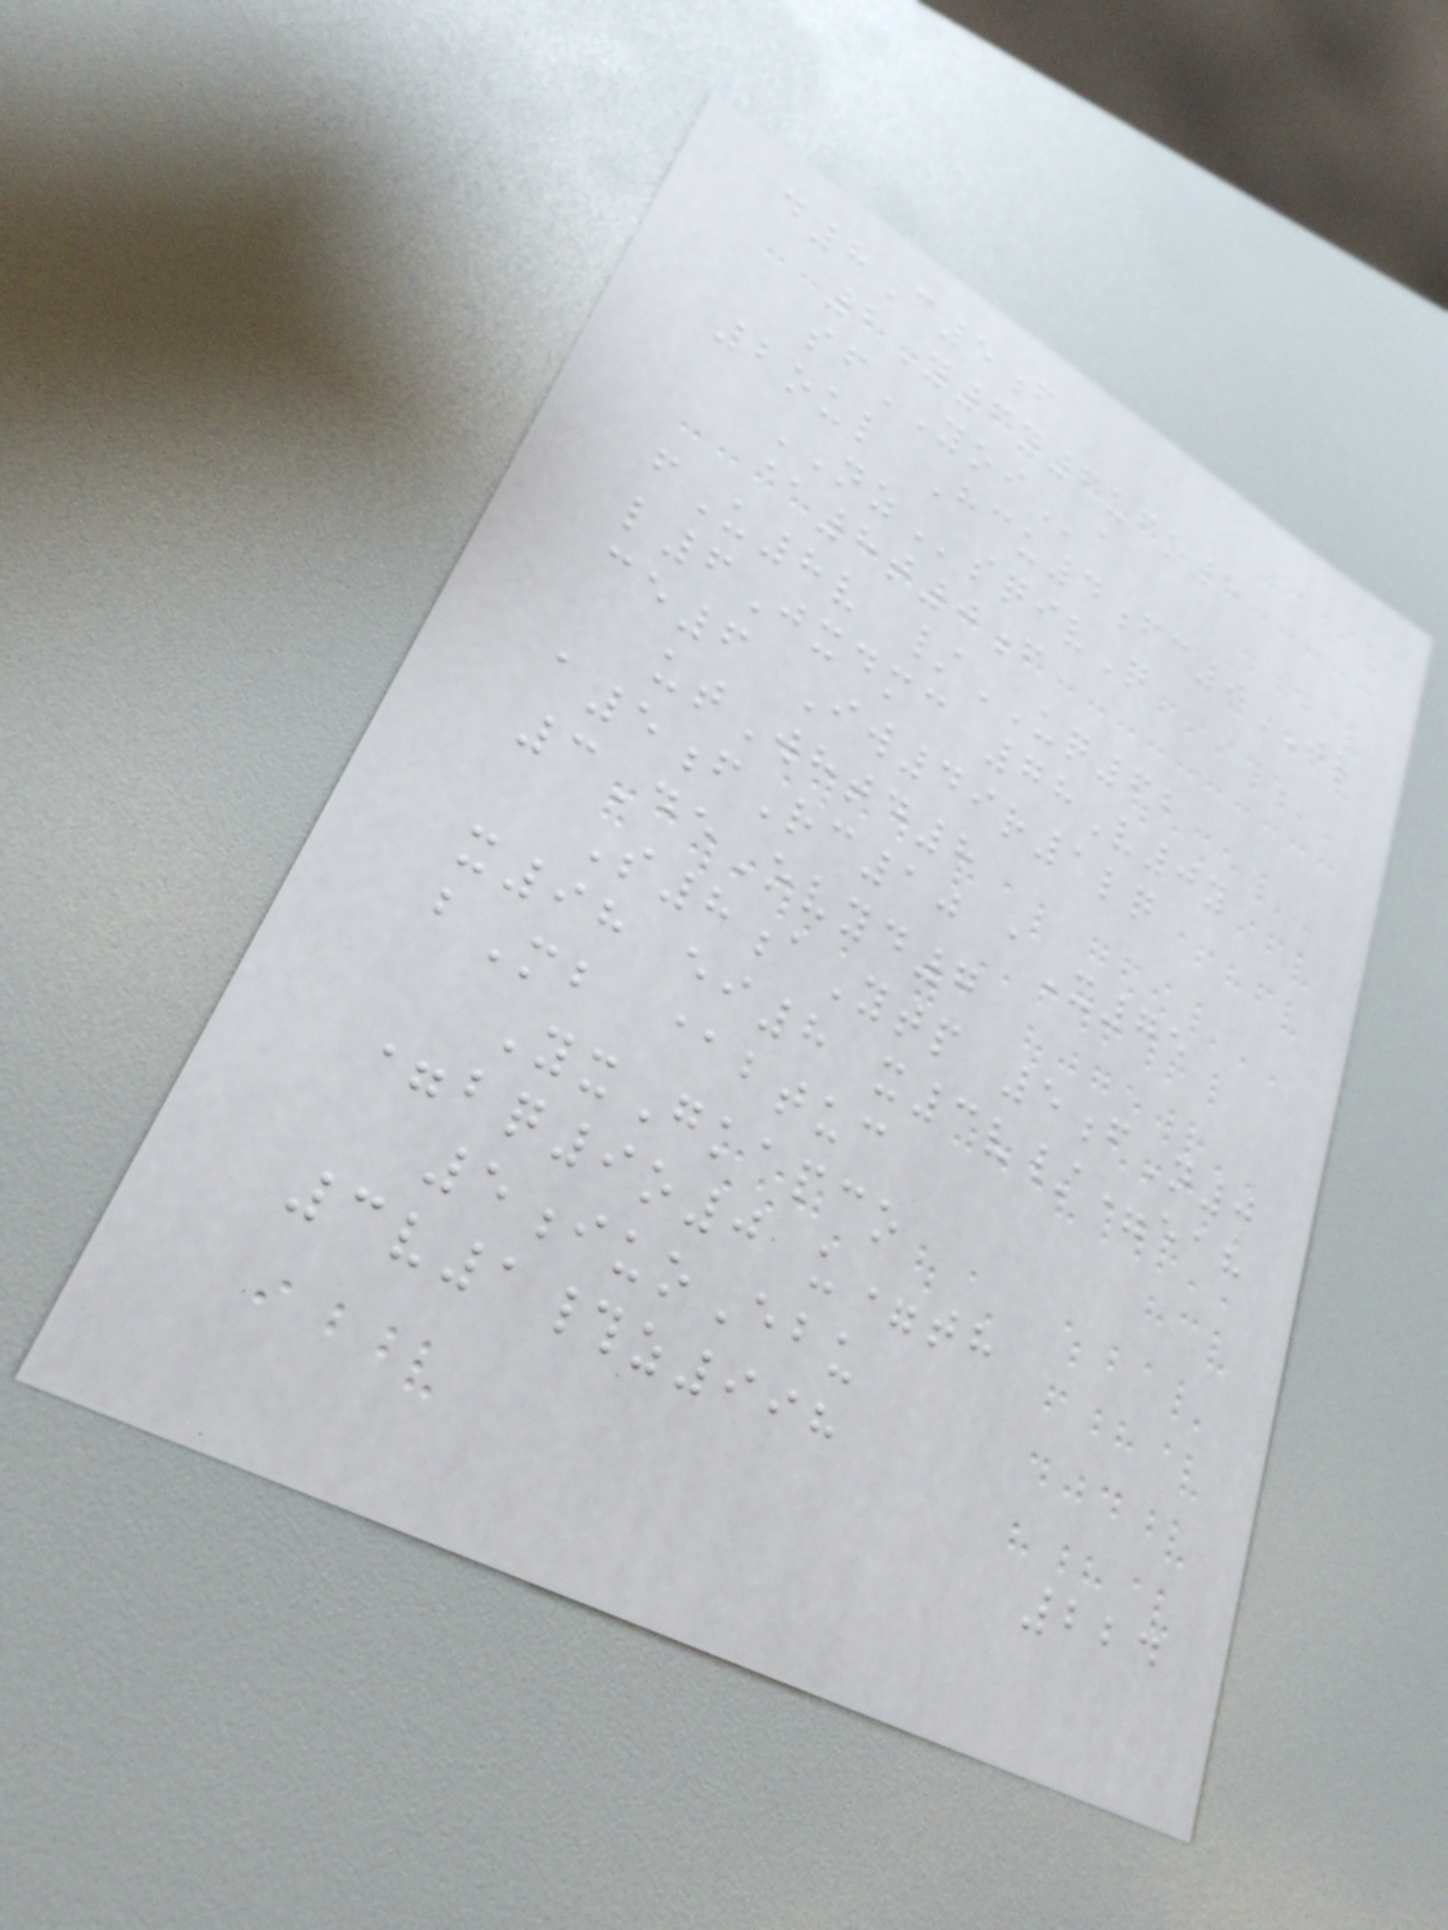d8C5f
2Y6y6ufk5
sfYOIa
2oul Hcu4fc9JR
NZsqivQ
@8t0f
fU8v /UQ62
l6Jxdmc 78V0y
ce6 Iw49r1lq
utWhtd8
a5fRc10 aX75
3DeOvyd7
S8aYtp 5fN0
x98 ei8 x3v/=eah
bMb @btuc
YxGkapco
=bq9o0 u=th
5iuoEbu
3v1#z998
224
